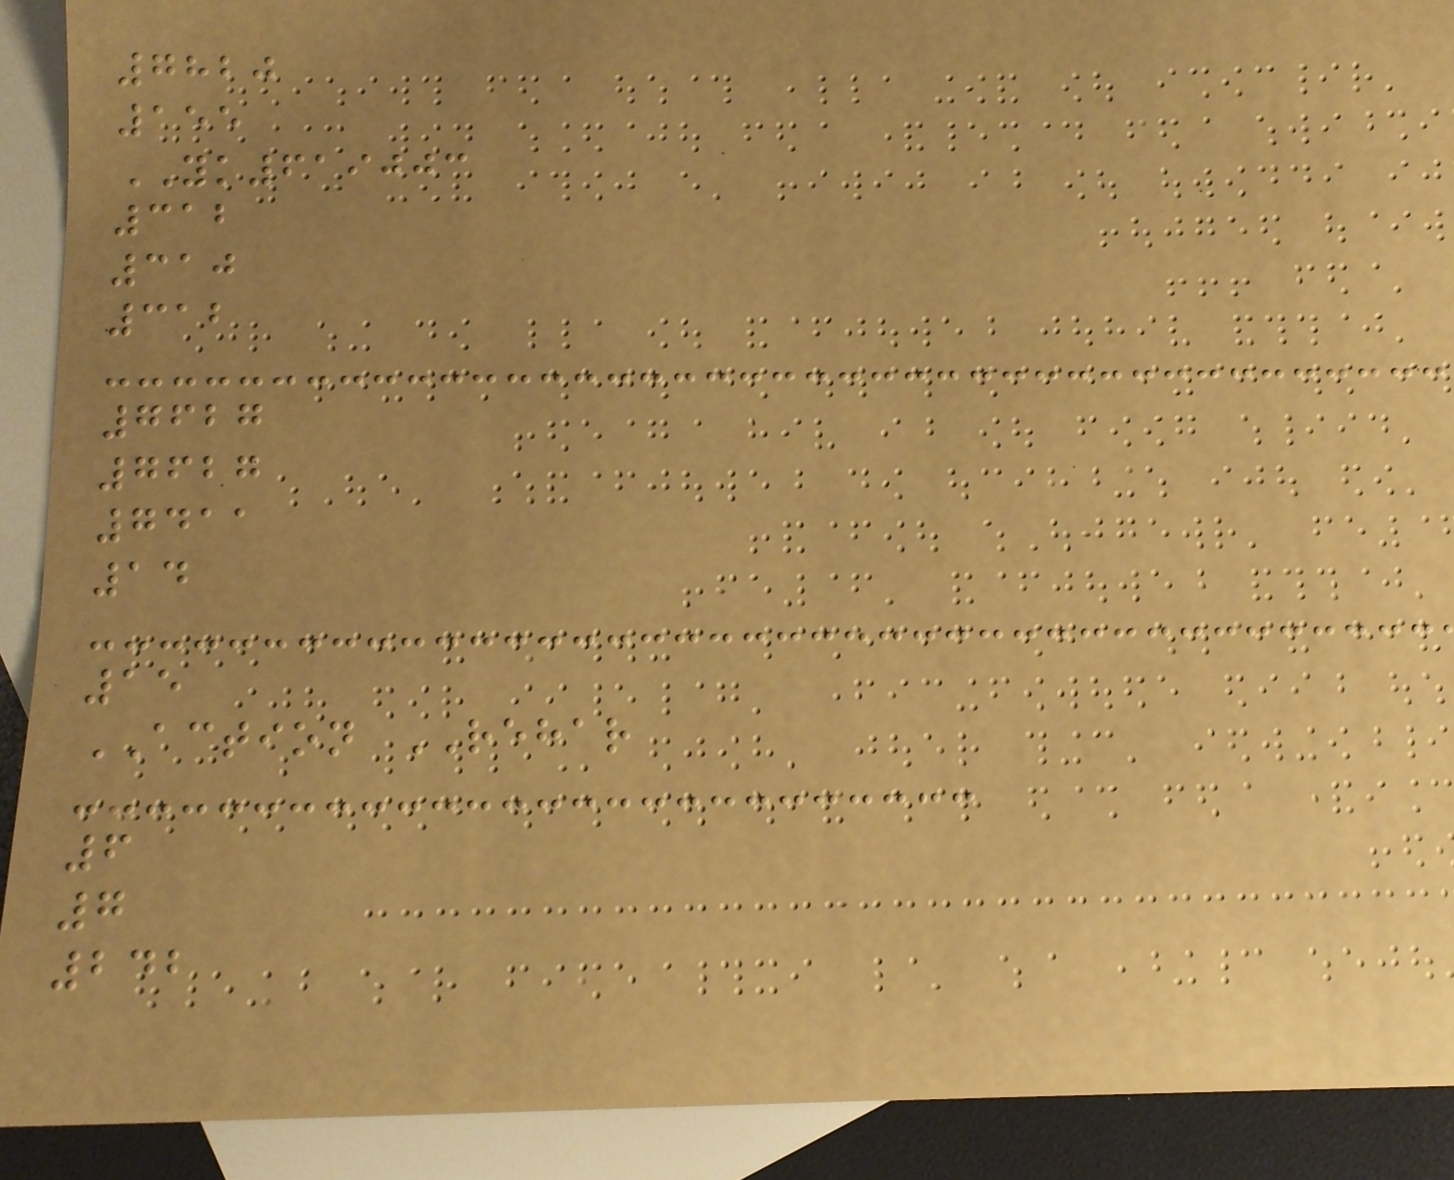7820
155
YK619003
312
310
312
7627
7627
7411
14
15
ACTION REHAR
6
7
242
